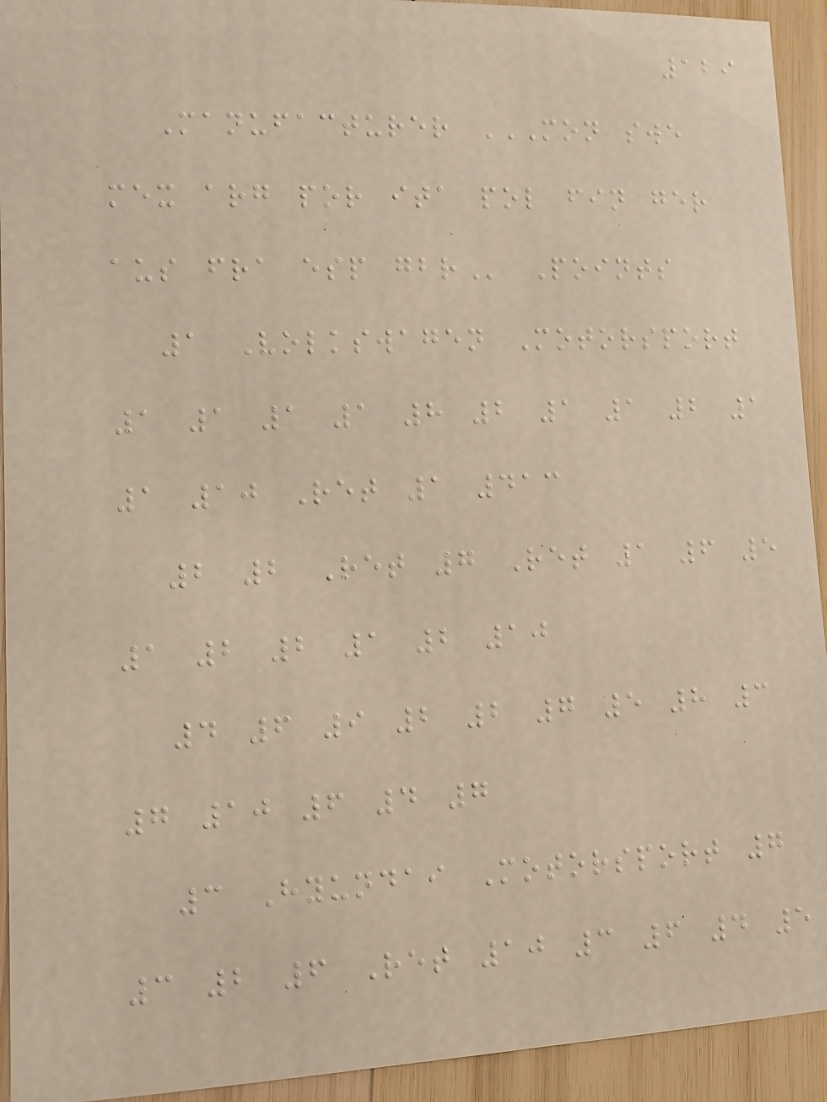129
Manufacturer MON SWE
MEX ARG POR ITA POL FIN GER
AUS FRA ESP GBR Points
1 Volkswagen Motorsport
1 1 1 1 8 2 1 1 2 1
1 10 Ret 1 413
2 2 Ret 7 Ret 1 6 5
1 2 2 1 2 10
4 6 9 2 2 7 5 8 3
7 10 6 4 7
3 Hyundai Motorsport 7
3 2 6 Ret 10 3 6 4 5
